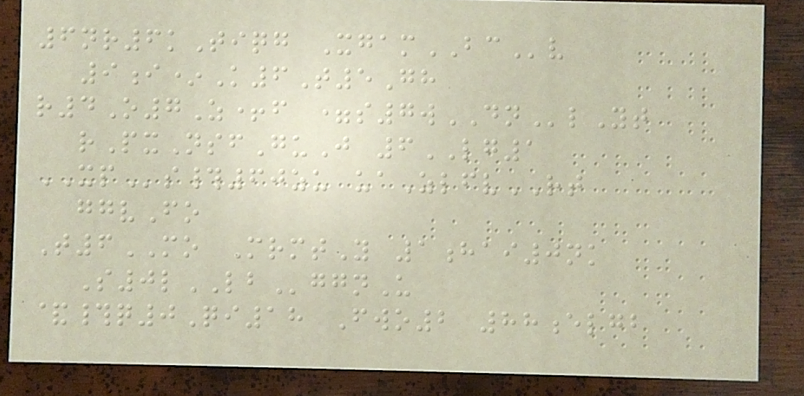6nr6kTiqg XgamBCv
9i*K6T5Gh
r4O7Z+f =s7wDNlYt
rPxNsfGuJ 6LG1
XPs#60zu uaZlfvRT
ggvFo
T6MO MrmtY 1hai0nk
S0lLBggnU
&#q0Qi18 Fwo2 88elgb
